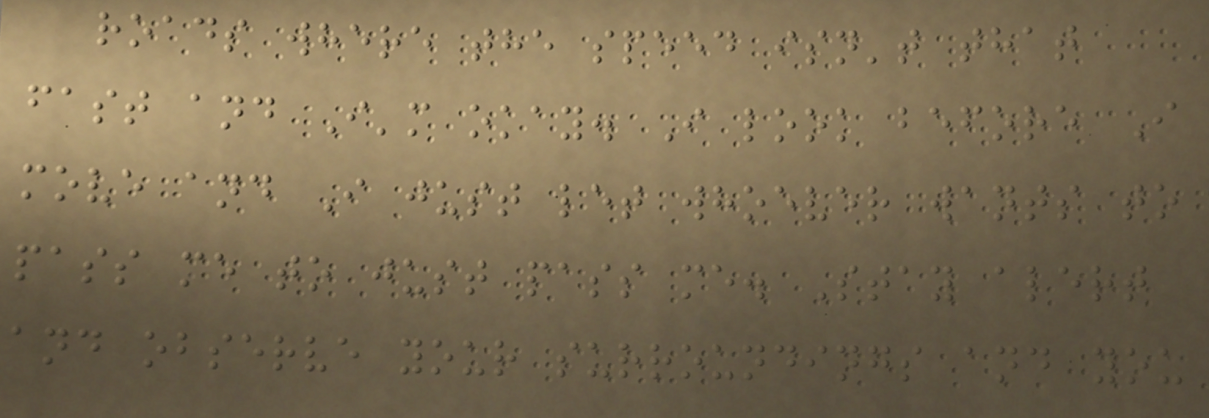roads where the speed isn't that
fast and I'm okay. I look before I
move and I just let whoever wants to
pass me to just pass me. Stay alert
and observe your surroundings and you
